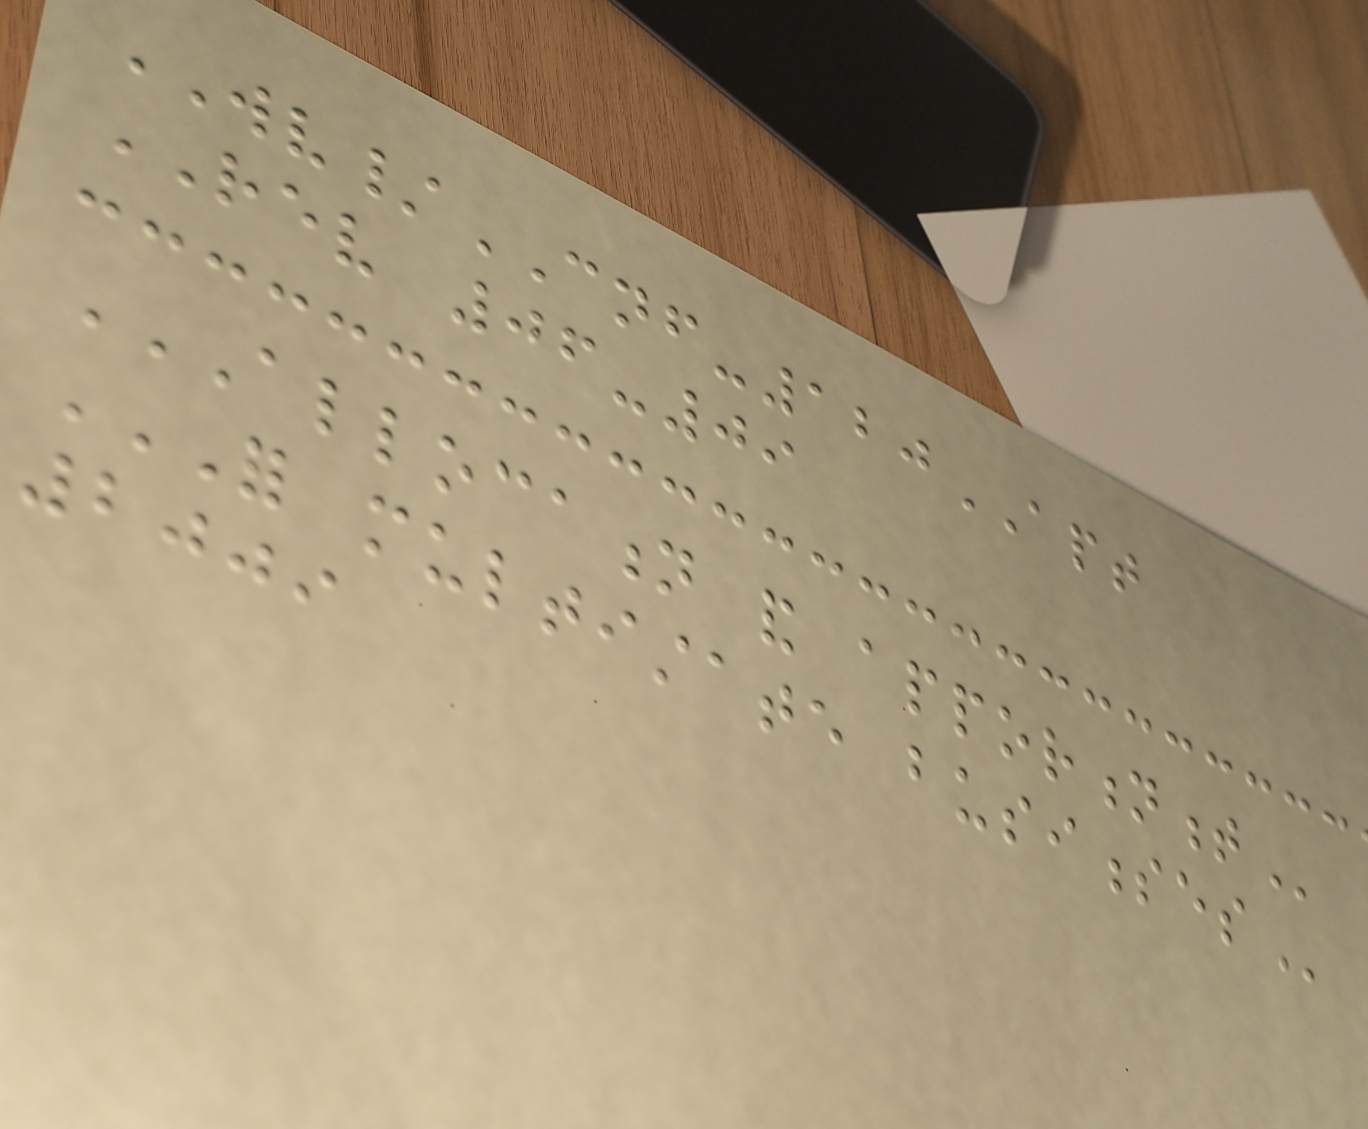WV/CNF-120APT
REV 06-09
ALLOCATION AND APPORTIONMENT
FOR MULTISTATE BUSINESSES
2009
